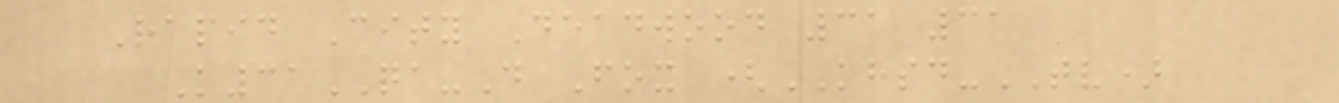Rapid City Deadwood 31 31
K31QA-D Fox (KHSD-TV)
